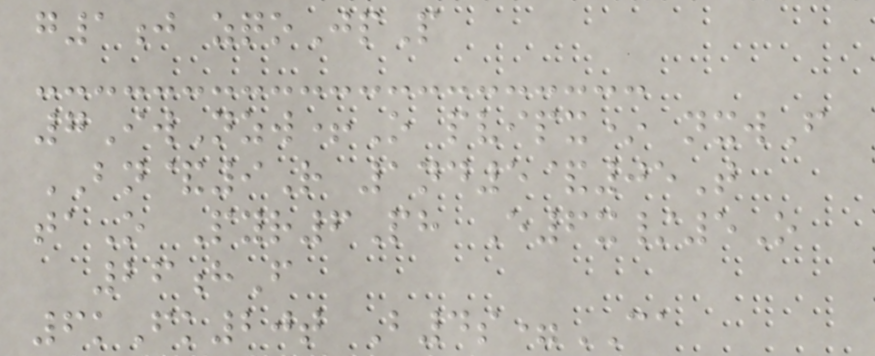g1j zqoJpP
7IwNzw+O pvipx* nxwF
BN&9R 1nd5&05T
taO Pyr6Ph E6x/5O
26hF
6kFk20t B4s=CA
